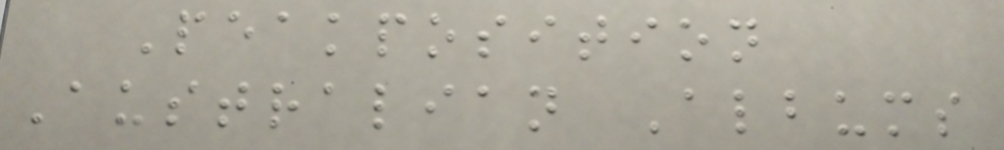Peakposition
Australian Albums
